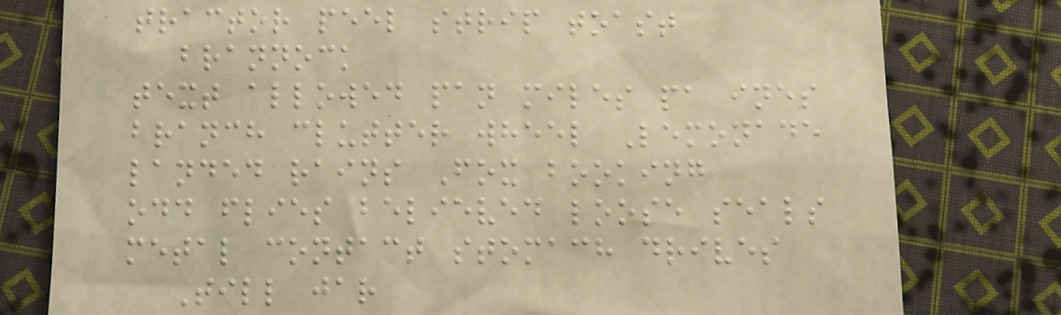tractor peel strip toast
brannock
text allowed pan miles pa ines
branch clutter wheel Lemonade
landed rains Fox booking
odd flies believed loose seals
metal contact stomach drives
Till jar
